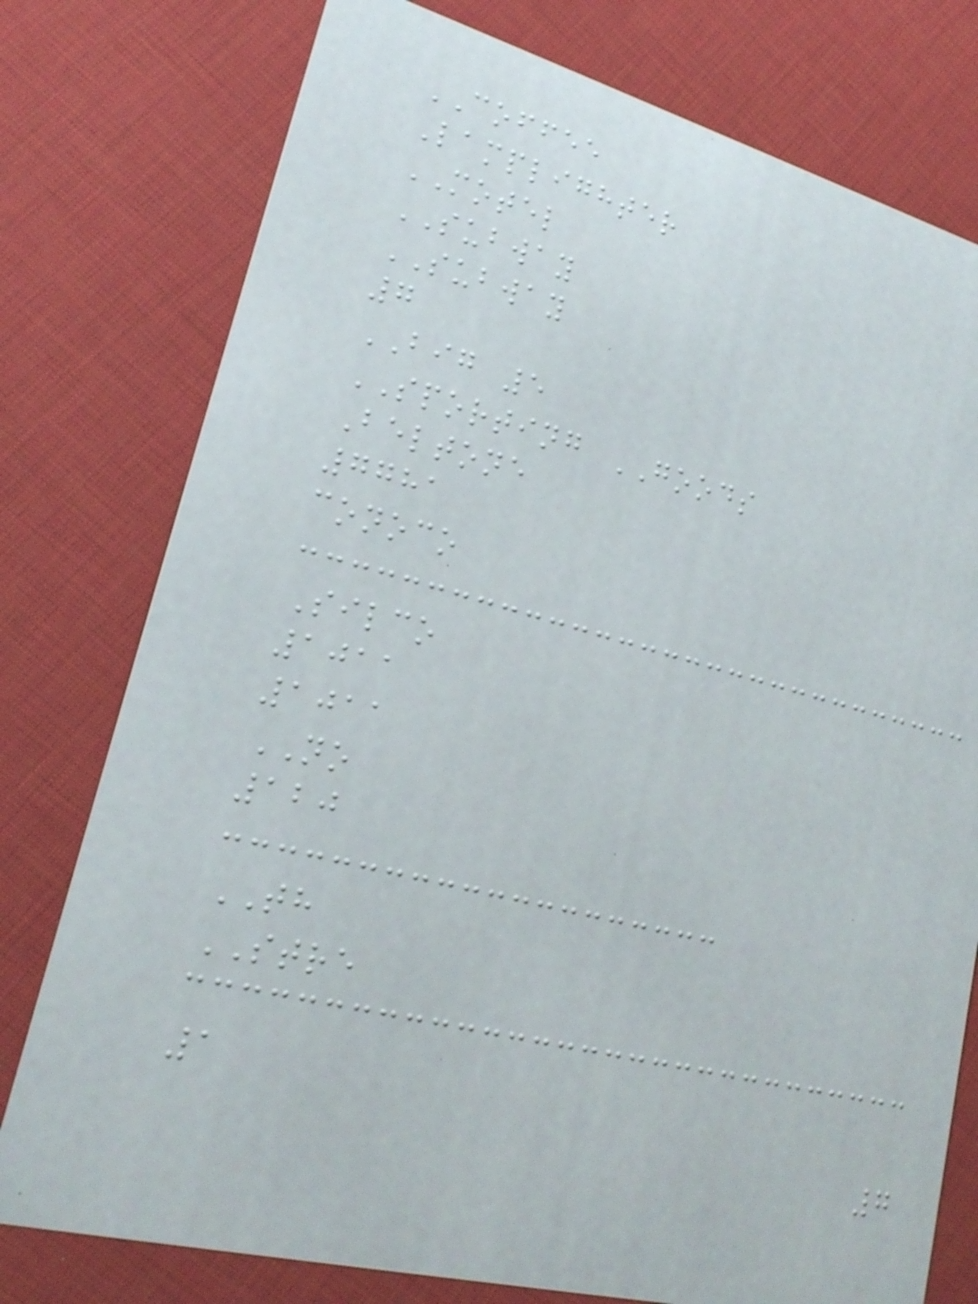COFFEE
Lamplighter
MOTEL
SUBWAY
SUBWAY
7
BIG 5
SPORTING GOODS
Beltone
7781
conoco
Silco
1011
1011
NO
120
TH
STRE
1
7
